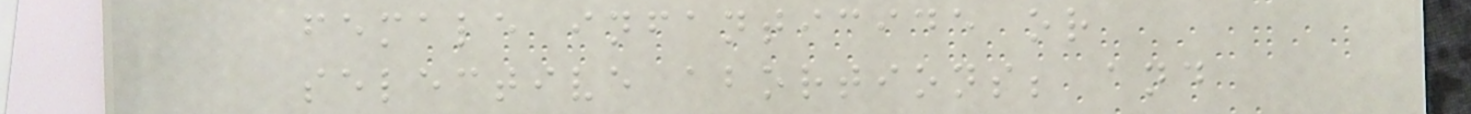female infanticide or
selective abortions; and
